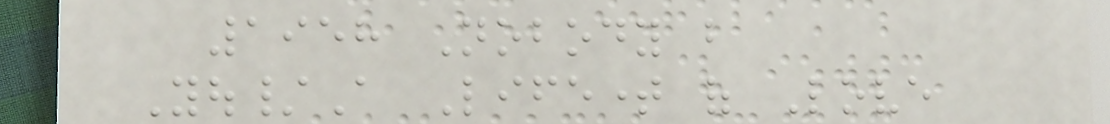1958 Nobody but
You/A Lifetime of Love
